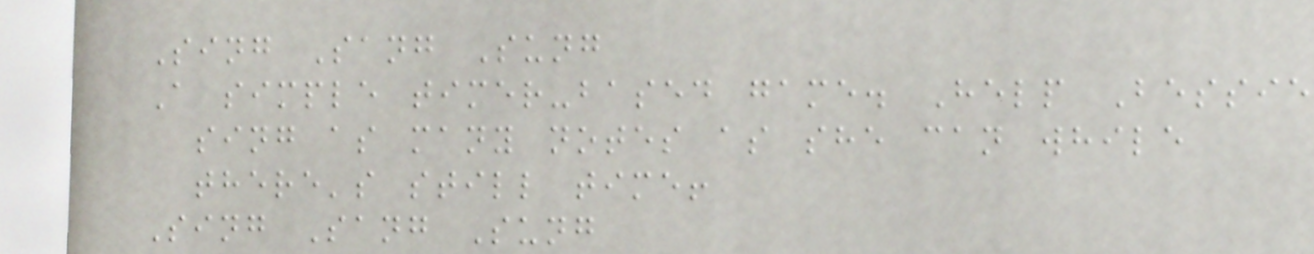Sing Sang Sung
A simple timer-based game. Help Bessie
sing as many notes as she can while
there's still time!
Sing Sang Sung
